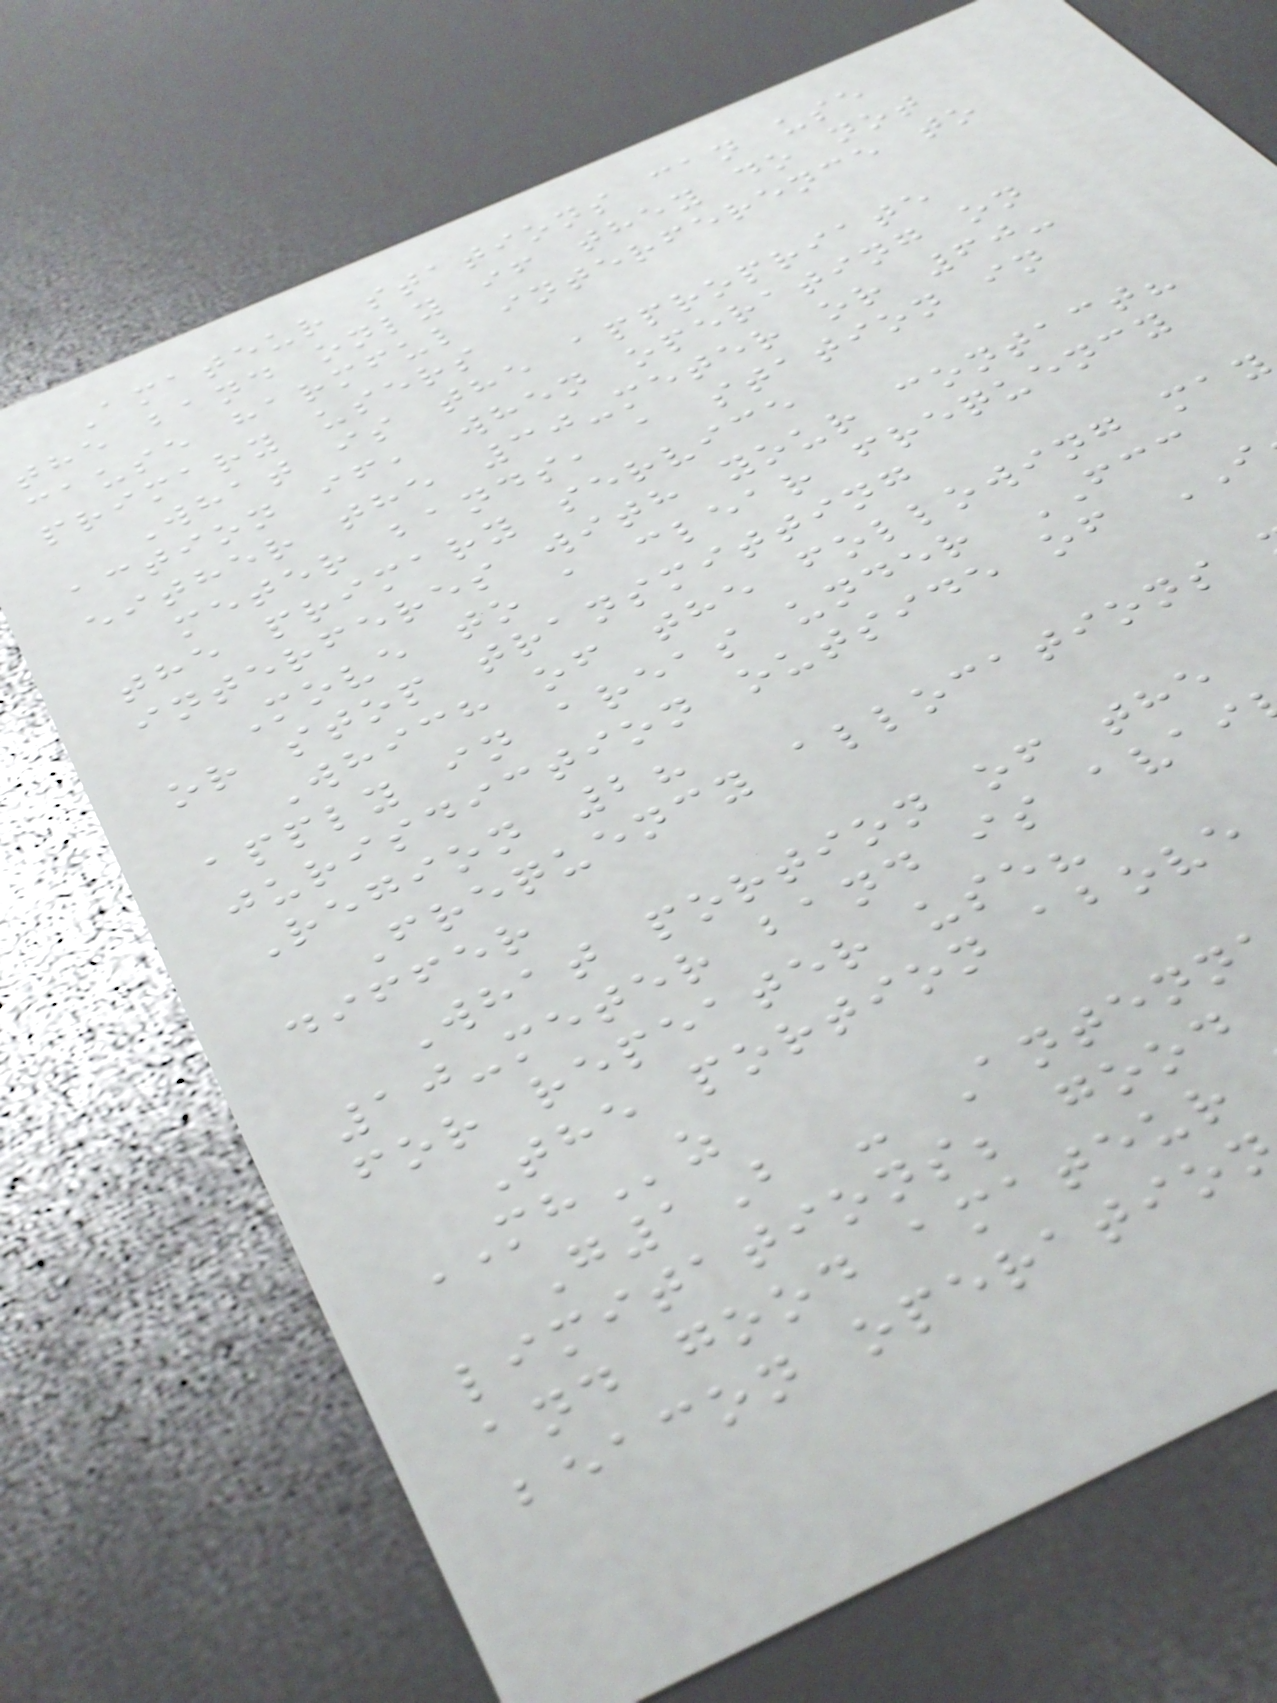Amateur stations can use
the band only if they do not
cause harmful interference to
primary users
What is the appropriate
action if, when operating on
either the 30-meter or 60-
meter bands, a station in
the primary service
interferes with your contact?
Move to a clear frequency
or stop transmitting
Which of the following may
apply in areas under FCC
jurisdiction outside of
Region 2?
Frequency allocations
differ
What portion of the
10-meter band is avai
for repeater use?
The portion above
MHz
G1B - Antenn
limitations; good
and good amateur
beacon operatio
